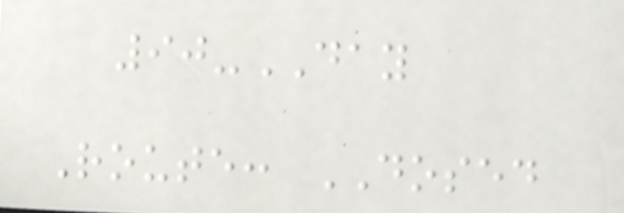90-DAY
Route: DOSED
